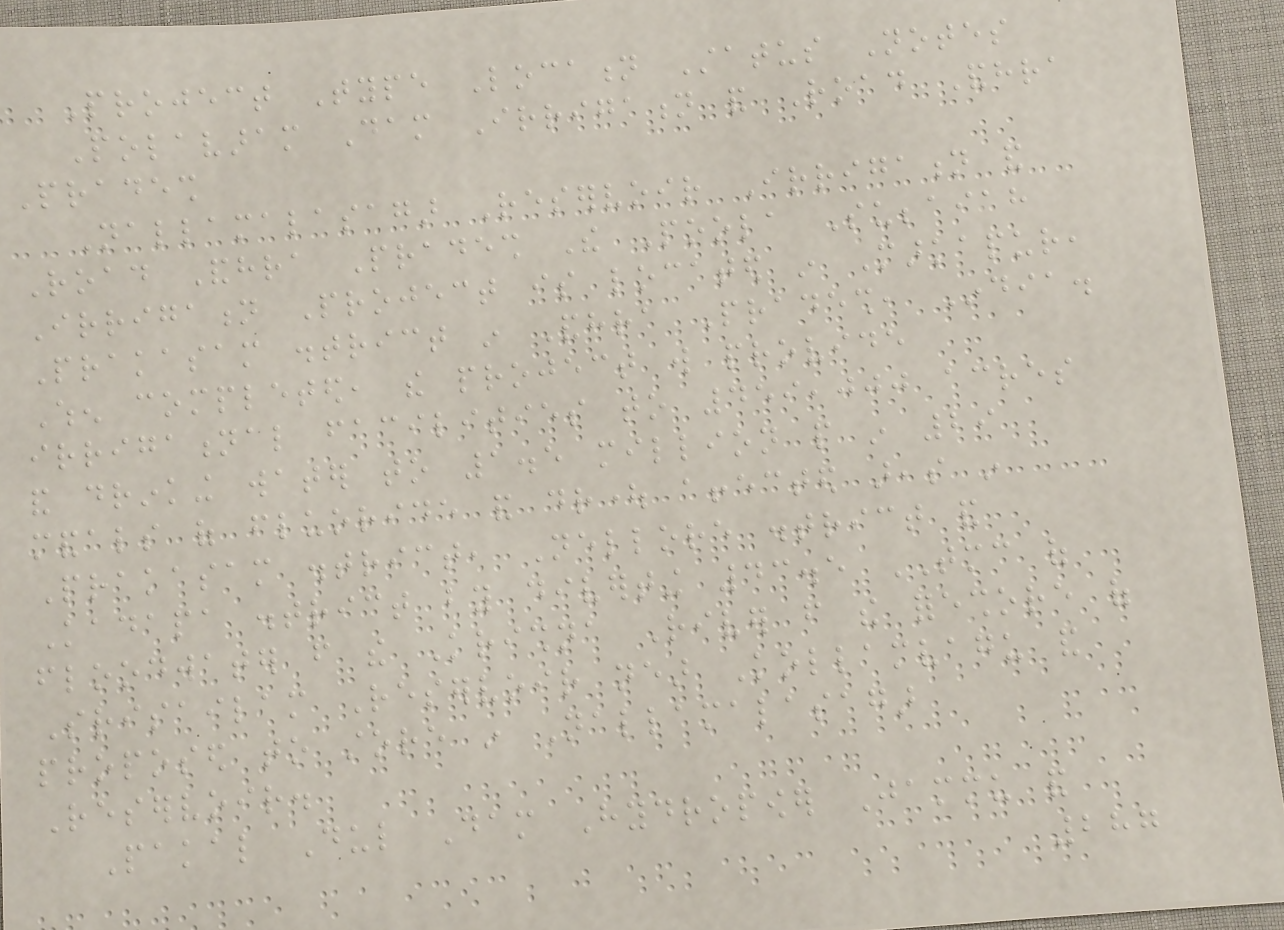Project Type Location Status Notes
Polavaram Dam Irrigation and Road Andhra
Pradesh
Nallamalasagar Reservoir Irrigation and
Road Andhra Pradesh The Poola Subbaiah
Irrigation Project is located in Markapur,
Prakasam district in Andhra Pradesh, India.
When completed, the project will provide
irrigational facilities to 459,000 acres
and drinking water to 1.5 million people in 29
mandals of fluoride and drought affected areas in
Prakasam district, Nellore district and
Kadapa district by diverting 43.5 TMC of
floodwater from the Krishna River from the foreshore of
Srisailam Reservoir near Kollamvagu and
proposed to store in Nallamalasagar
Reservoir.
Pakal Dul Dam Hydropower Jammu and
287
